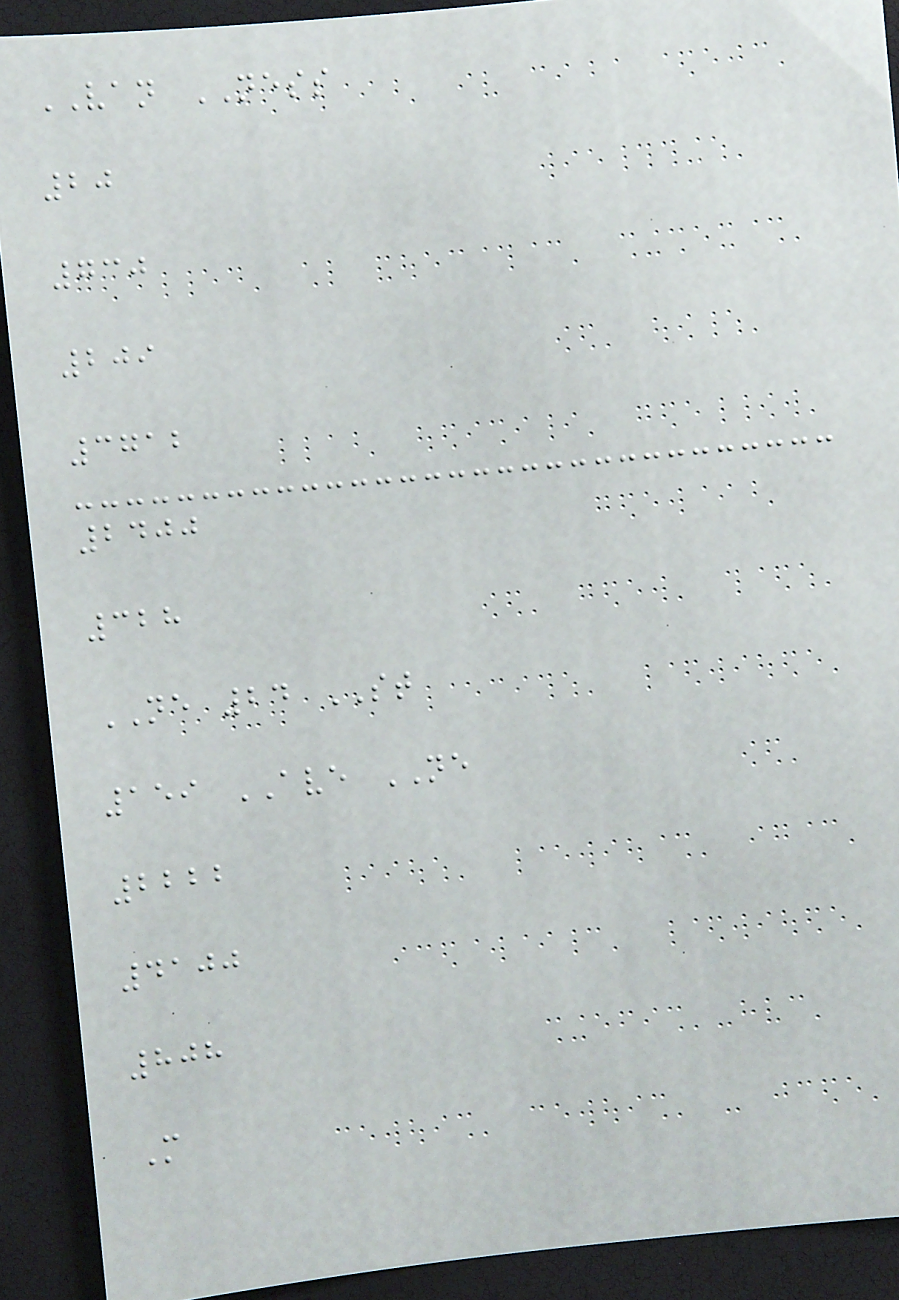VAN NESS
20
730
209
3712
2400
328
NE 24 ST
159 AVE NE
2222
4100
808
M
